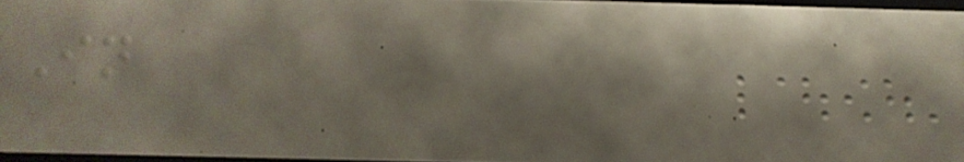In
